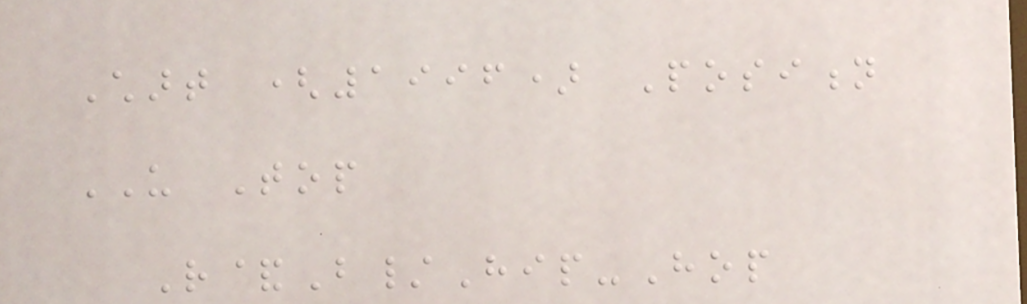Chart (1996) Position
US Top
R&B/Hip-Hop
